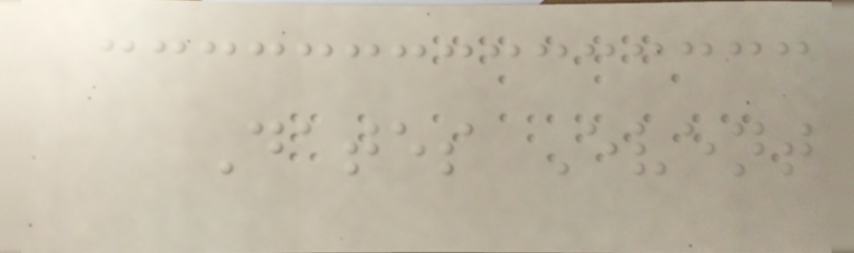Dates Event
